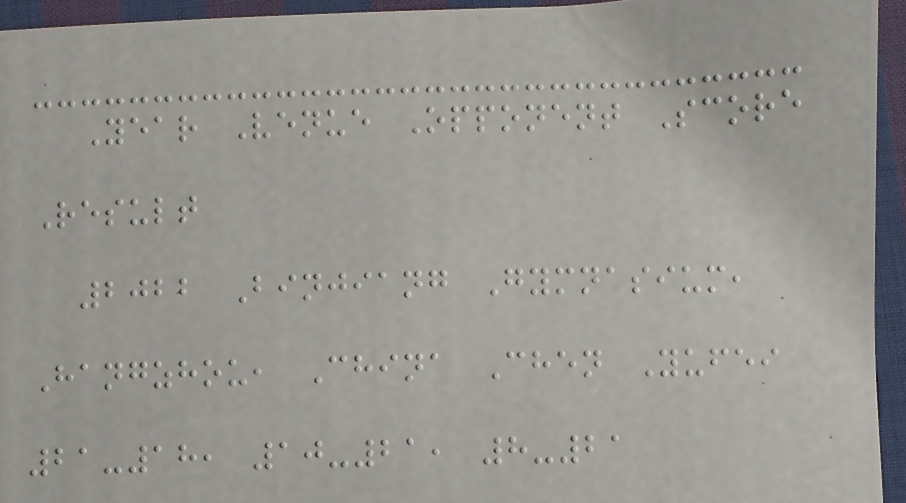Year Venue Opponent Score
Result
2022 Binjiang Gymnasium,
Hangzhou, China Chen Yufei
21-18, 10-21, 8-21
